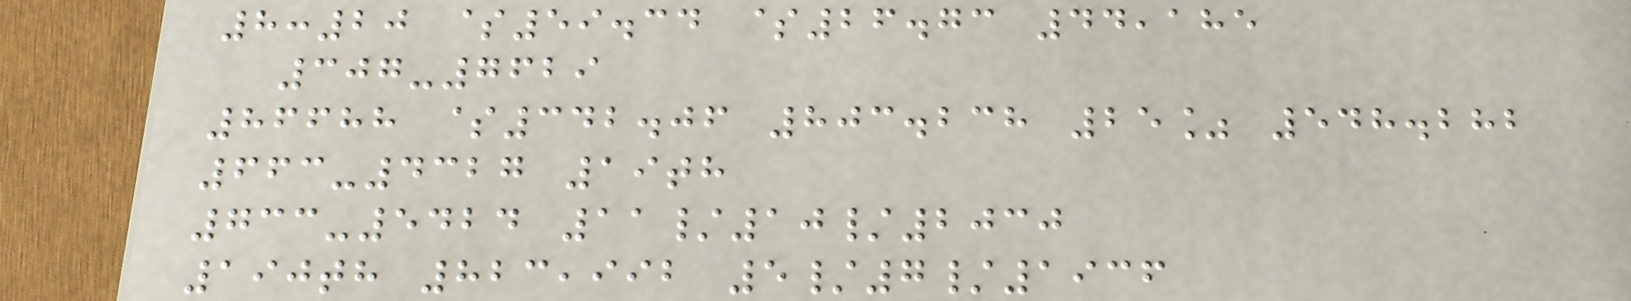8:20 $59.34 $26.73 44,185
307-7629
86688 $342.06 803.238 25% 548.282
663-4327 19th
733-5424 11/10/2030
190th 823,992 5/7/1936
